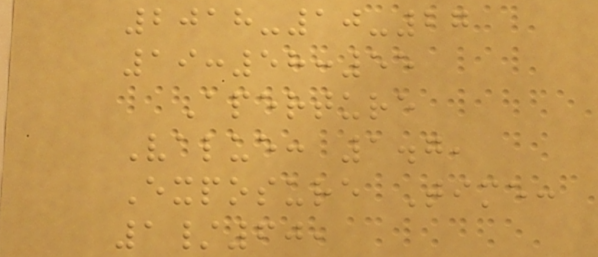2018-10-27
19:58:55
Aperture
Value: 1.7,
Exposure Time:
1/60,
